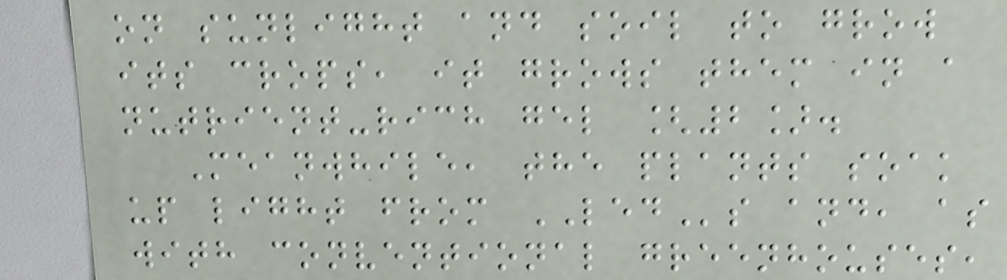on sunlight and soil to grow
its crops, it grows them in a
nutrient-rich gel [2].
Meanwhile, the plants soak
up light from LEDs and, as
with conventional greenhouses,
